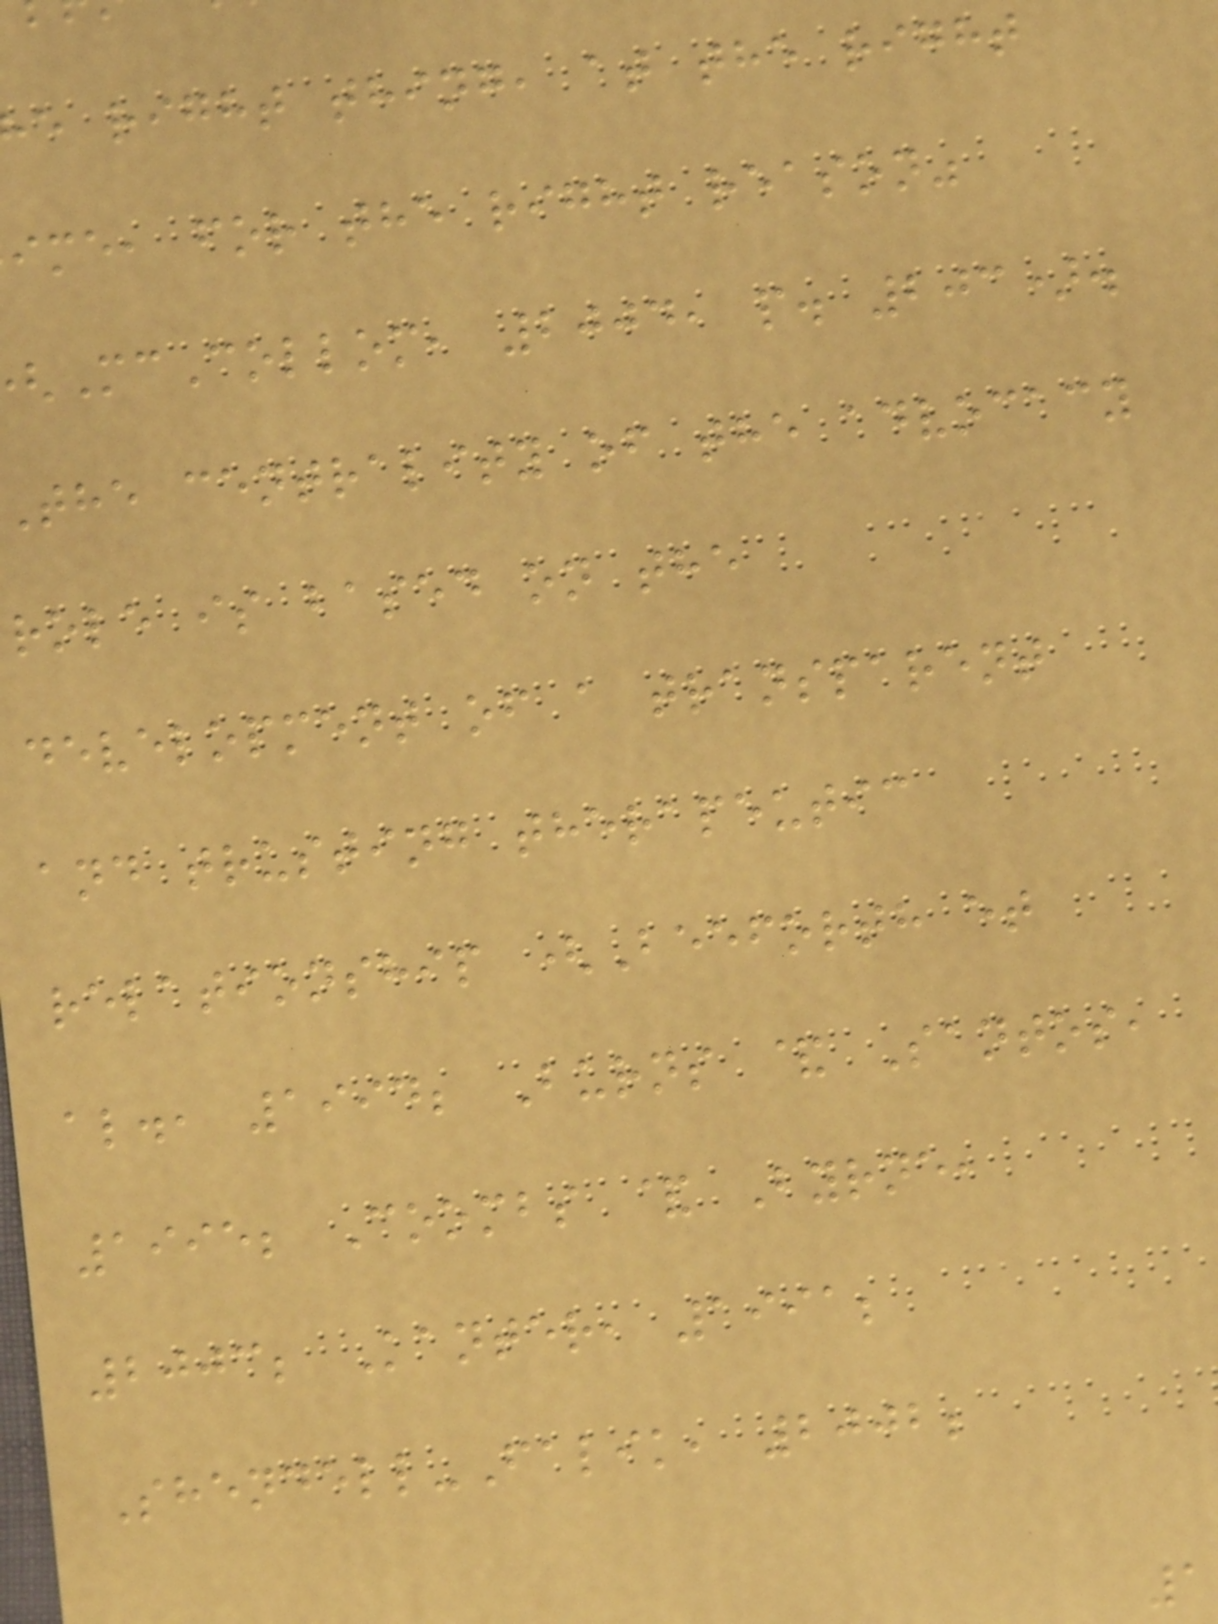e right thing, at the right
ime, for the right reason"
McCollom, 2004, p. 203).
the centrality of the advocacy
role is based on the
development of a transparent
and trusting therapeutic
relationship (Beeforth et
al., 1994; Burns & Santos,
1995; Coombs & Byrne,
2003; Kanter, 1991;
Shendell-Falik, 2002;
